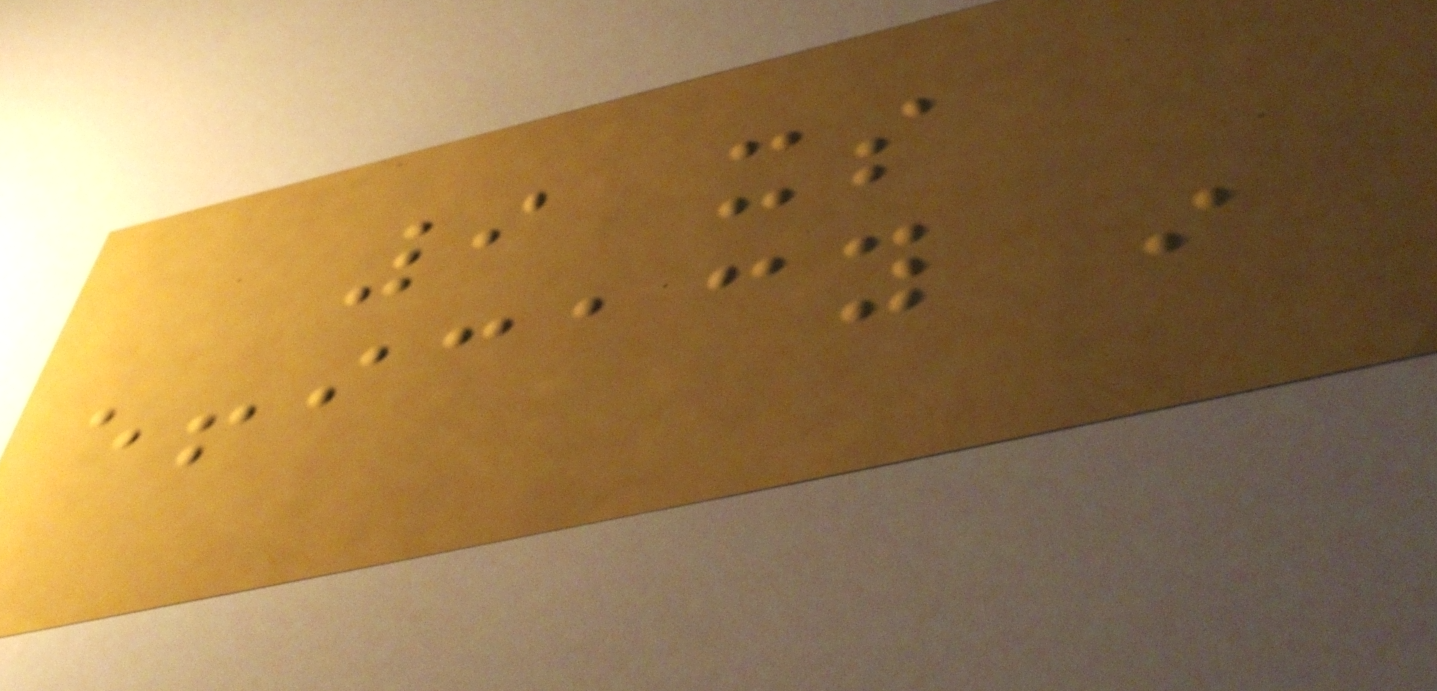9 its
efficacy in
